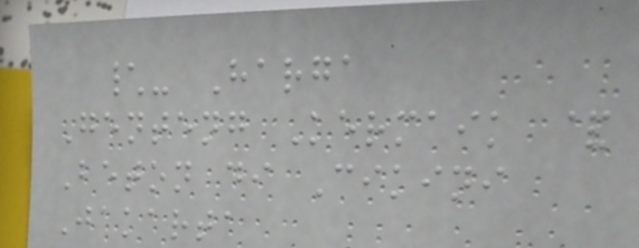\- Harga
Genteng Kermaik &
Beton di Cikini
Jakarta
